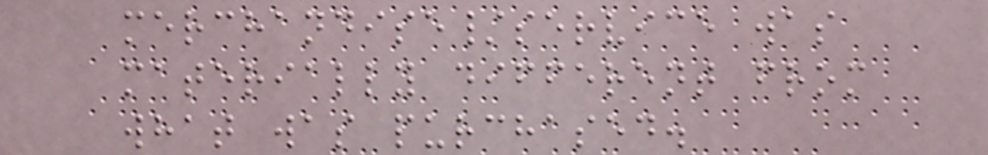merchandise/service was
materially different from
what was purchased.
